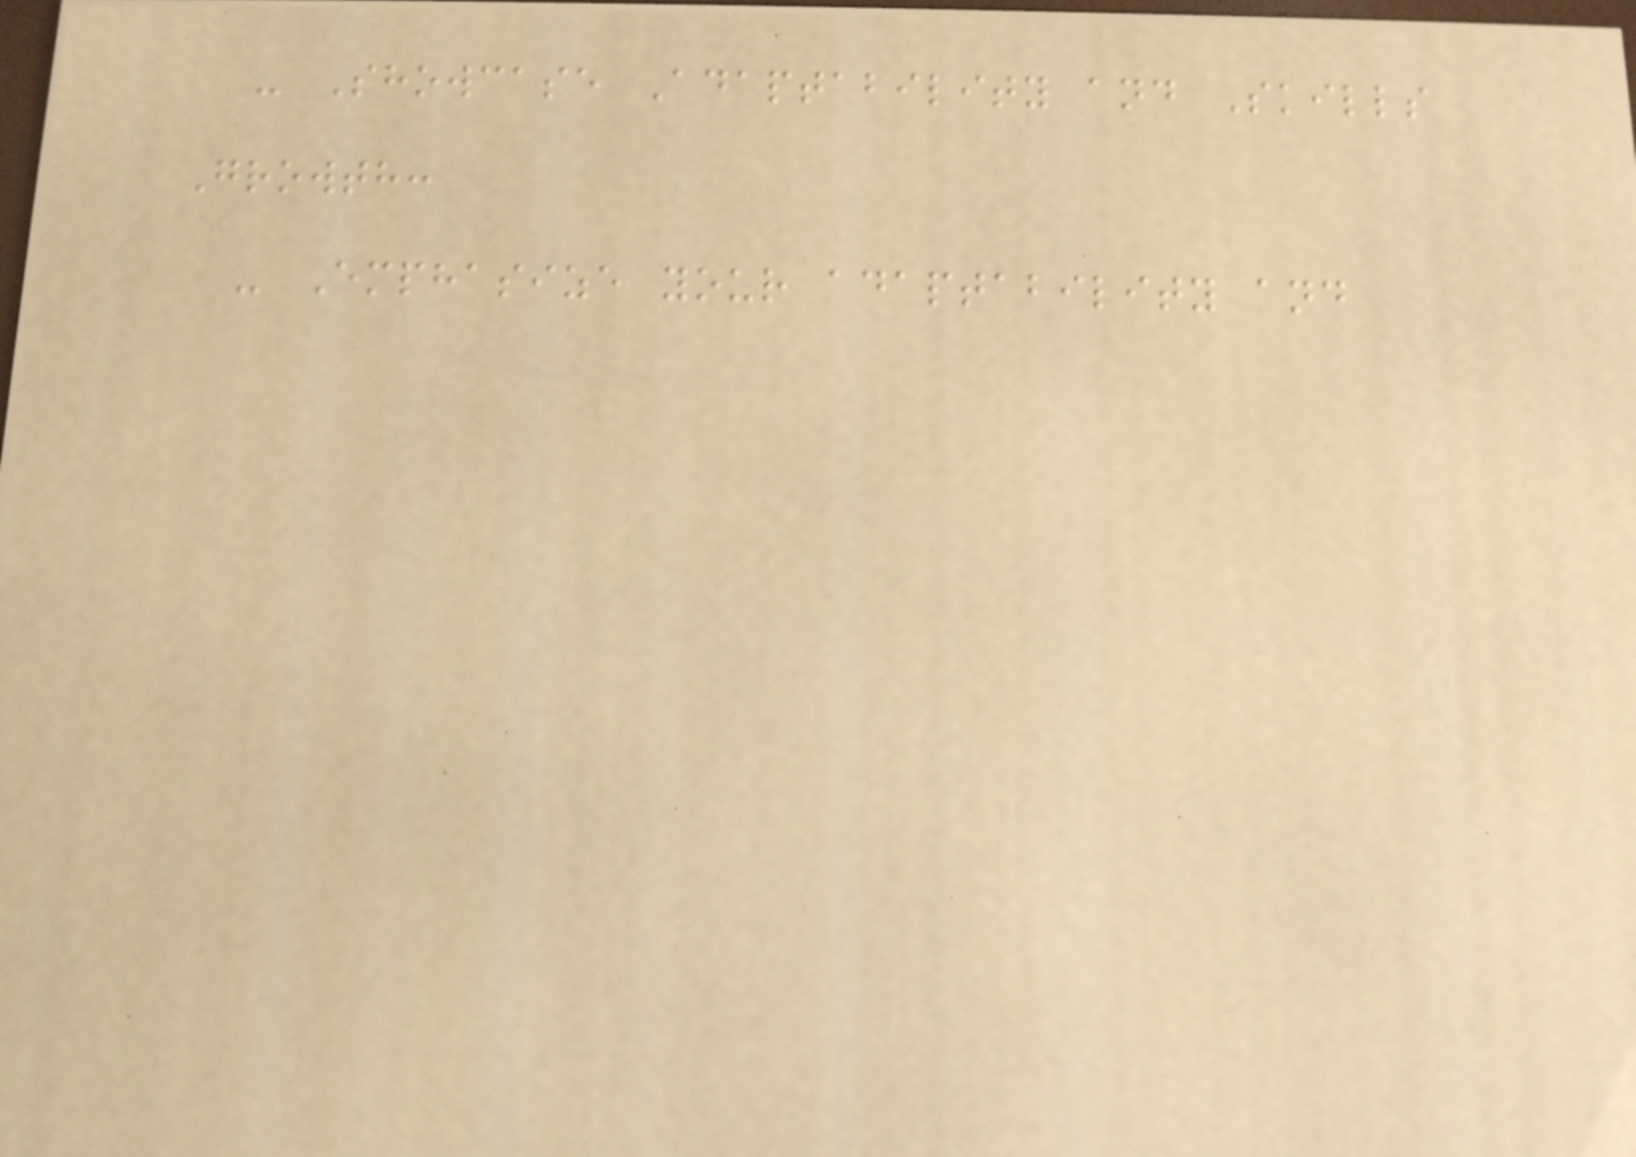- Showcase Adaptability and Skills
Growth:
- Emphasize your adaptability and
